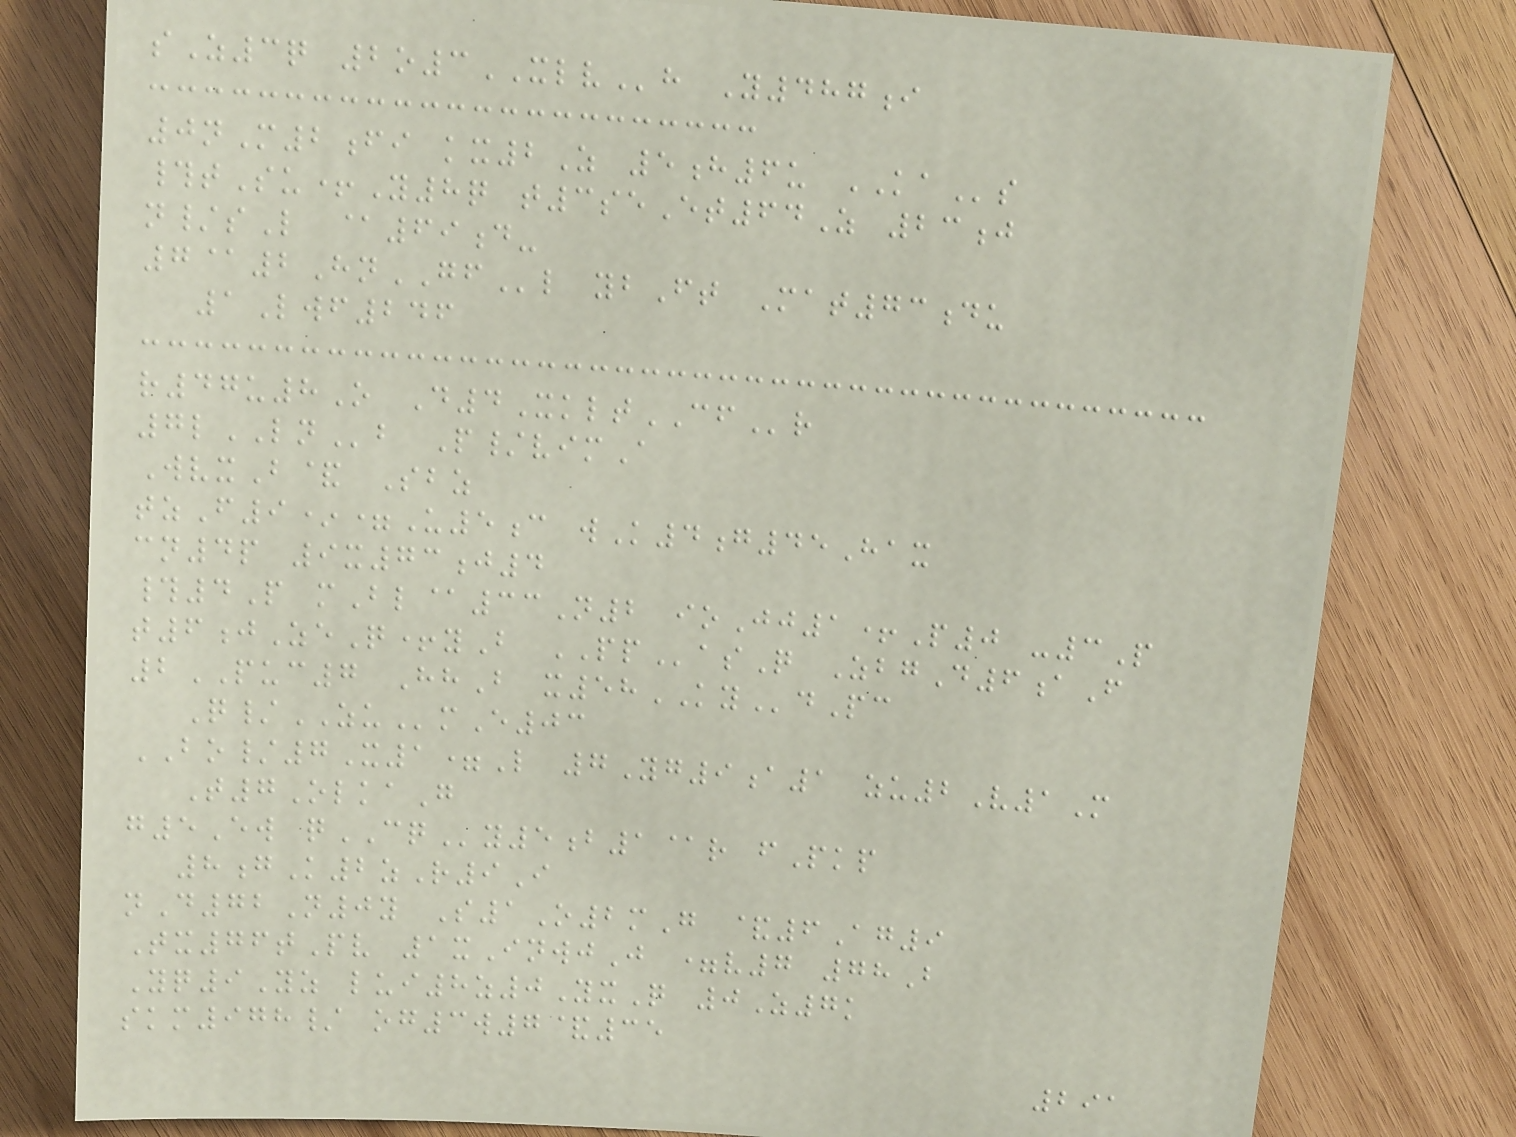sZ3q 2o3XLVh Y487i
0nM2fi kx2Z 5h6u KAs
#tSu+Y8q t3seEt64Z 23j
n/sL @69d-
7@2HnGFl ybFt Mat73du
1Lwf246
r47u8O D4XkltCFr
7lLNb P/vimA
WvxB& Sbz
tzF9*=U5c wK4g45Hax
cn4p 9x73j4
#4P mBl@33N2 ioJj1+P0 -3P
t6jZeQ+yB PPasQ ZbgD6aF
2PUC7 HhB x58KYdPc
Q/ZUmE03
BO/7X1=L 7Yg9a1 zu2V1M
T7OlkaG
g5Ew qCQy5b1@r fPkp
8gK2zR9I
nD72N0y S1O2mG &6Ag9
Tx76tPv 1xInwjJ =v7 78B
Yq9Yz lui8z0YxQ 0Z7k
skm978/ og3w7&35
291
